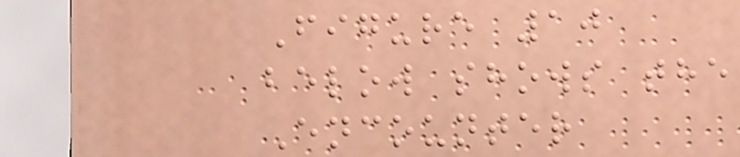Figure 10
below shows the
Encounter
